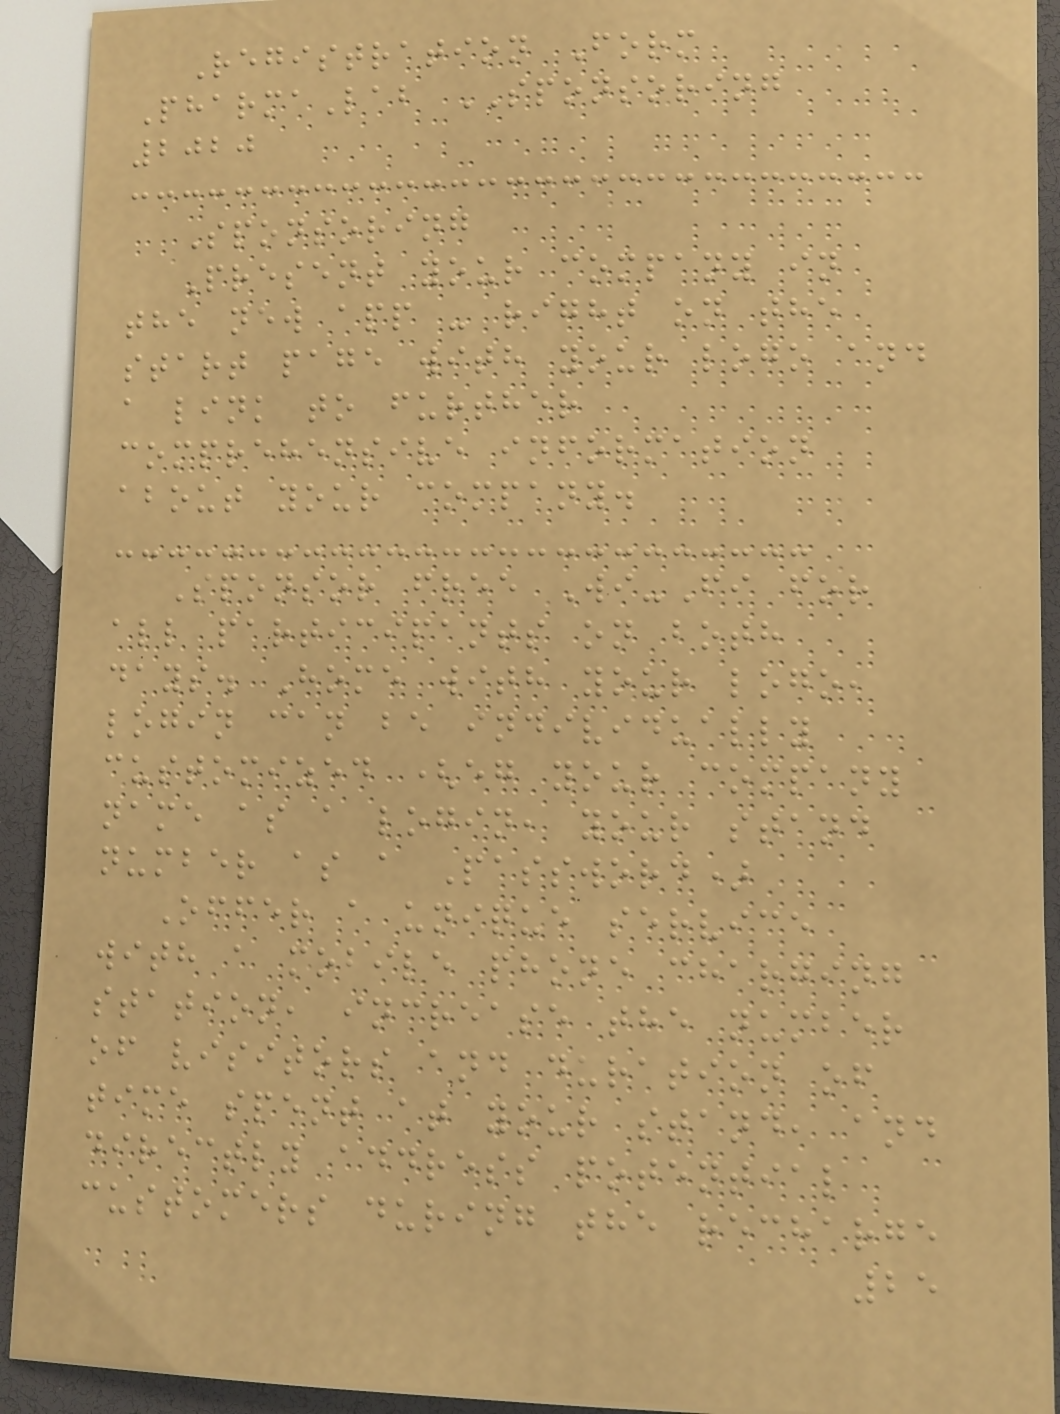Registration Form
PharmaLab SPONSORING
2020
Sponsoring
Present your company in
the new app - right on the
start page with your logo and
a link to further
comprehensive information
about your company.
Sponsor free Wi-Fi for
all participants on both
days. Home with your logo,
login can be individually
customized (eg your company
name as a login, your stand
number as a Password)
Offer a unique service
with a mobile phone charging
station, increase the number
of visitors and duration of
time spent at your stand, and
directly address potential
customers during the recharge
25
